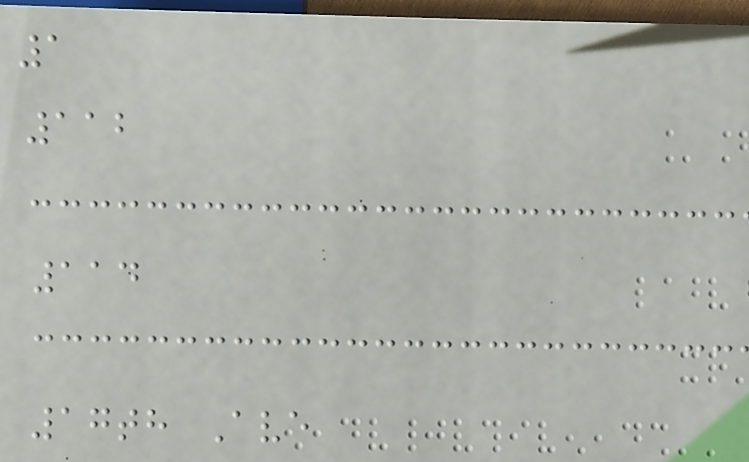1
112
114
17th Ave
